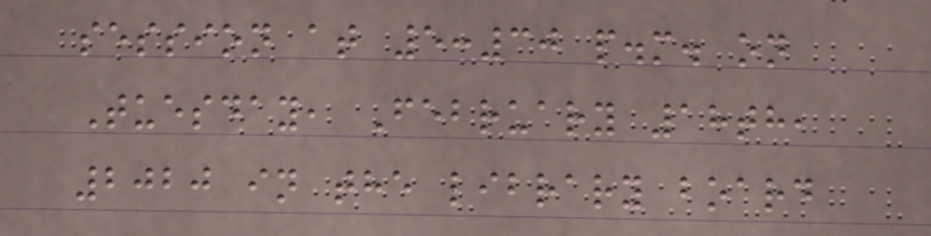session at 5:30 p.m. on
Tuesday, February 18th,
2020 in the library board
